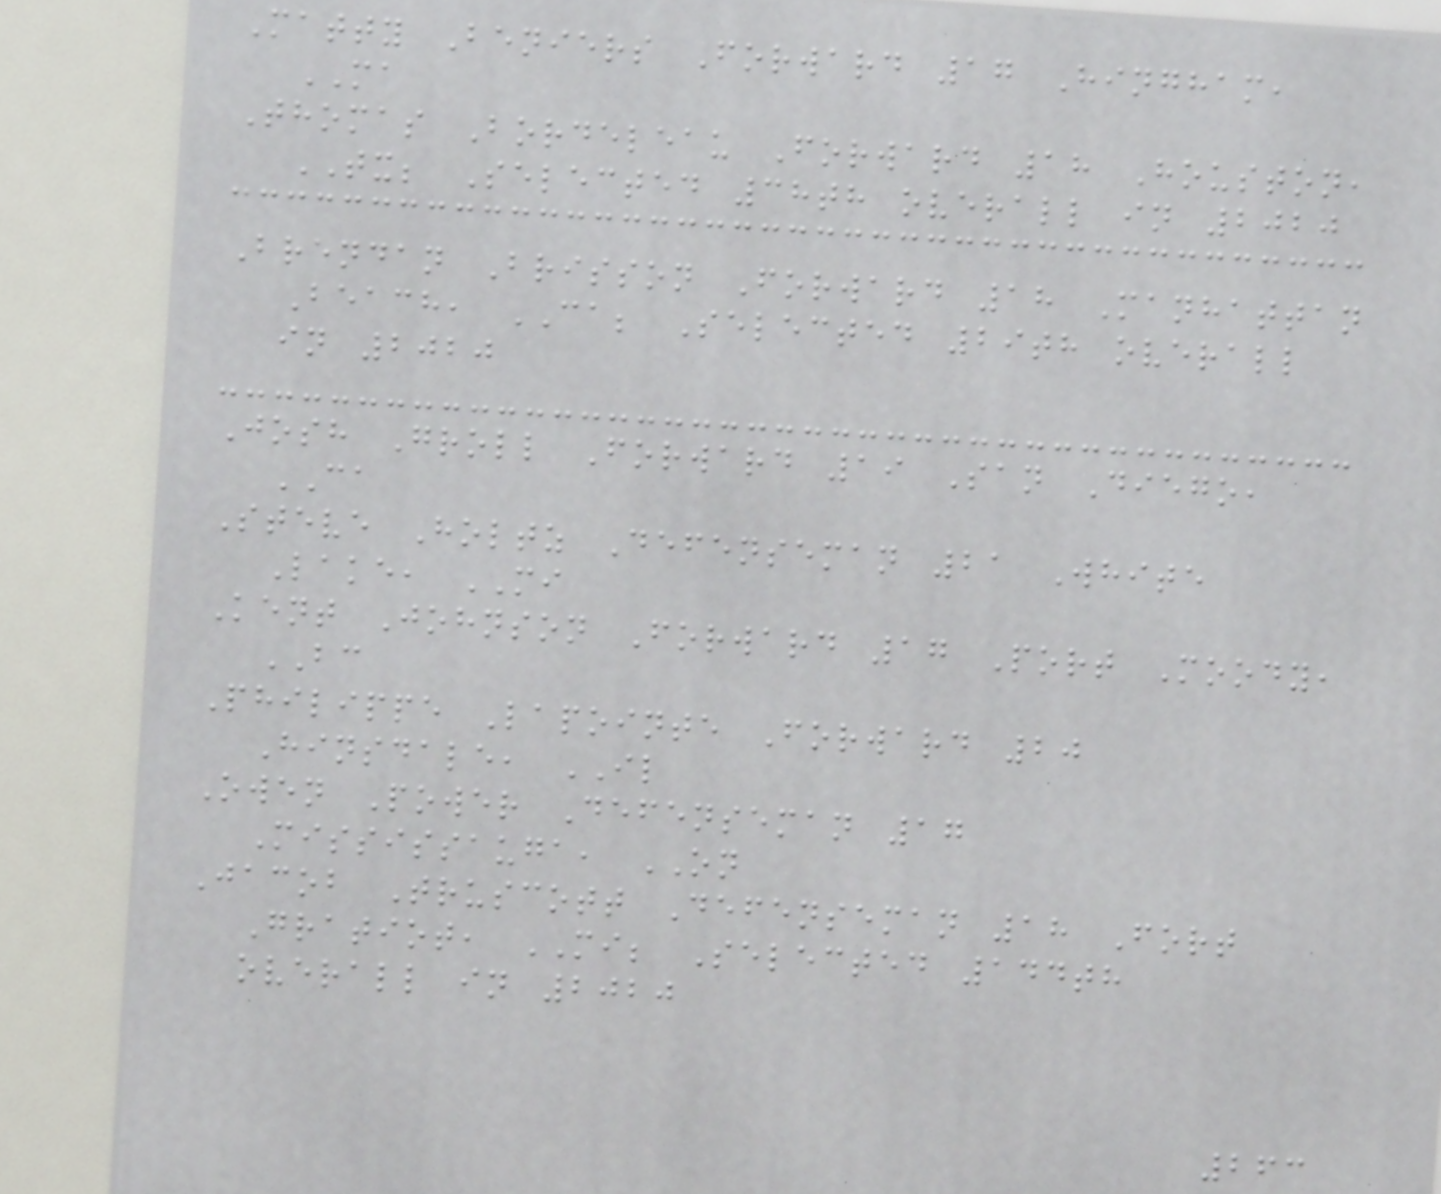Matty Beniers Forward 17 Hingham,
MA
Thomas Bordeleau Forward 18 Houston,
TX; Selected 38th overall in 2020
Brendan Brisson Forward 18 Manhattan
Beach, CA; Selected 29th overall
in 2020
Josh Groll Forward 19 San Diego,
CA
Steve Holtz Defenseman 21 White
Lake, MI
Kent Johnson Forward 17 Port Moody,
BC
Philippe Lapointe Forward 20
Hinsdale, IL
Owen Power Defenseman 17
Mississauga, ON
Jacob Truscott Defenseman 18 Fort
Gratiot, MI; Selected 144th
overall in 2020
263
